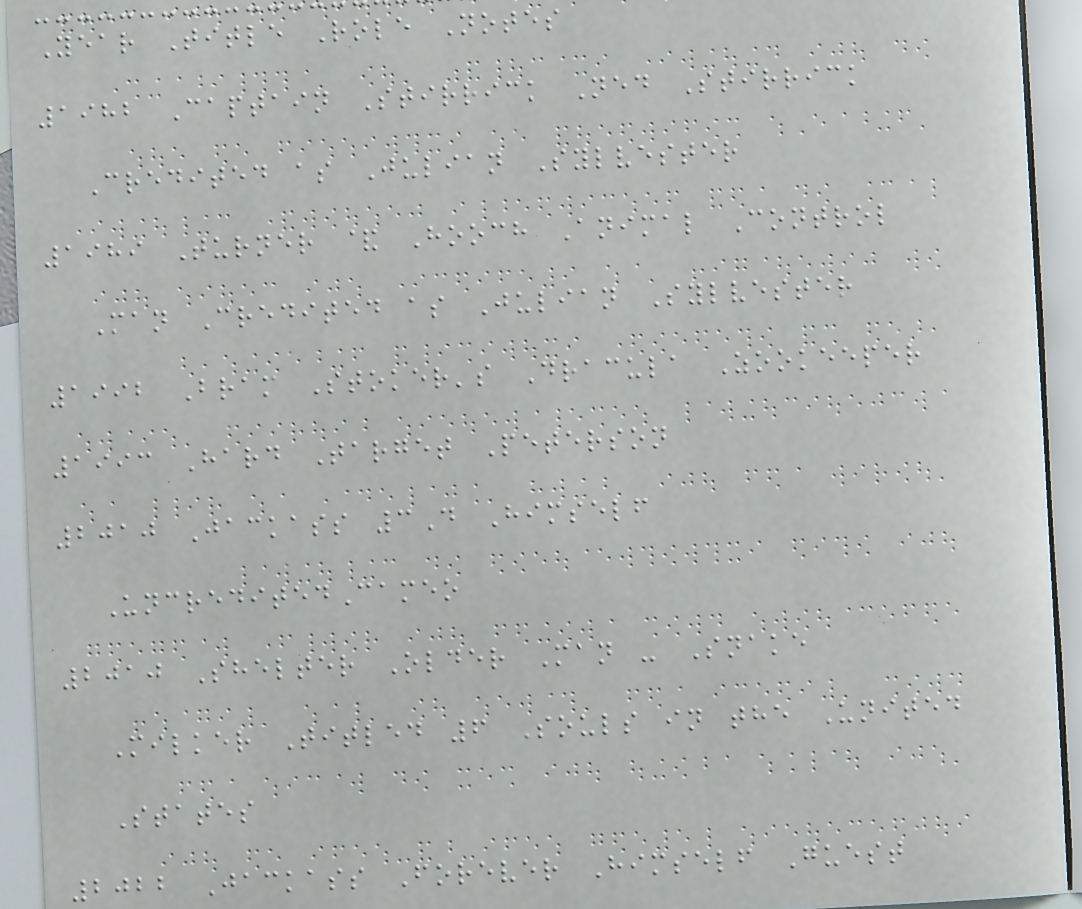Year Title Role Notes
1982 Captain Stirrick Ned Stirrick
Credited as Julian Sylvester
1989 Turner & Hooch Animal Control
Man Credited as Julian Sylvester
1992 Bram Stoker's Dracula Zookeeper
1993 Hard Target Peterson
2010 Jackass 3D Himself
UncreditedCameo
2010 Shelter Older Man - Snake
Milker Titled 6 Souls in the United
States
2022 Jackass Forever Himself Guest
